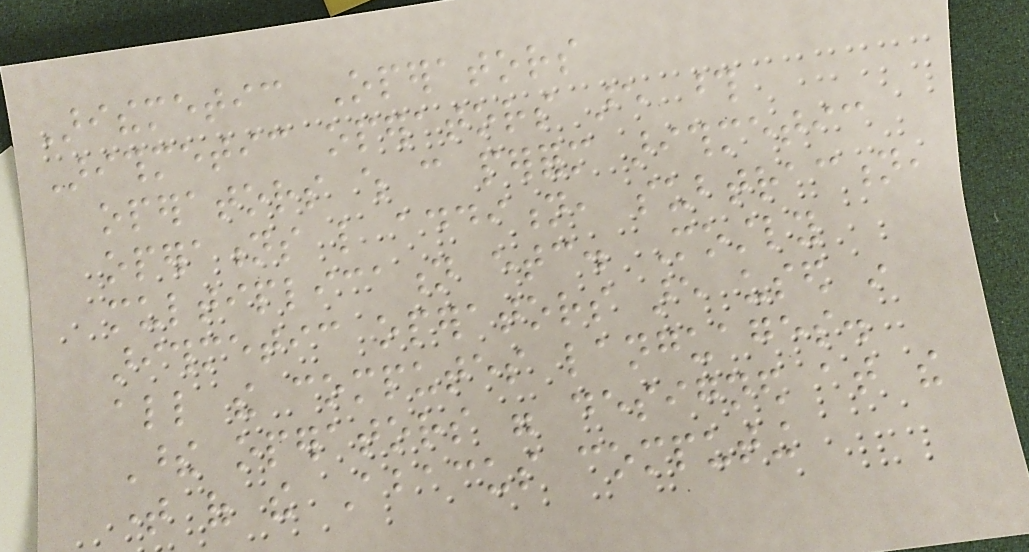Arithemetic Operators
Arithmetic operators are those
operators which can perform arithmetic
operations like addition, subtraction,
multiplication etc. Mostly
arithmetic operators are used in
all the computes languages.
These operators were designed at the
time of the Abacus computing
